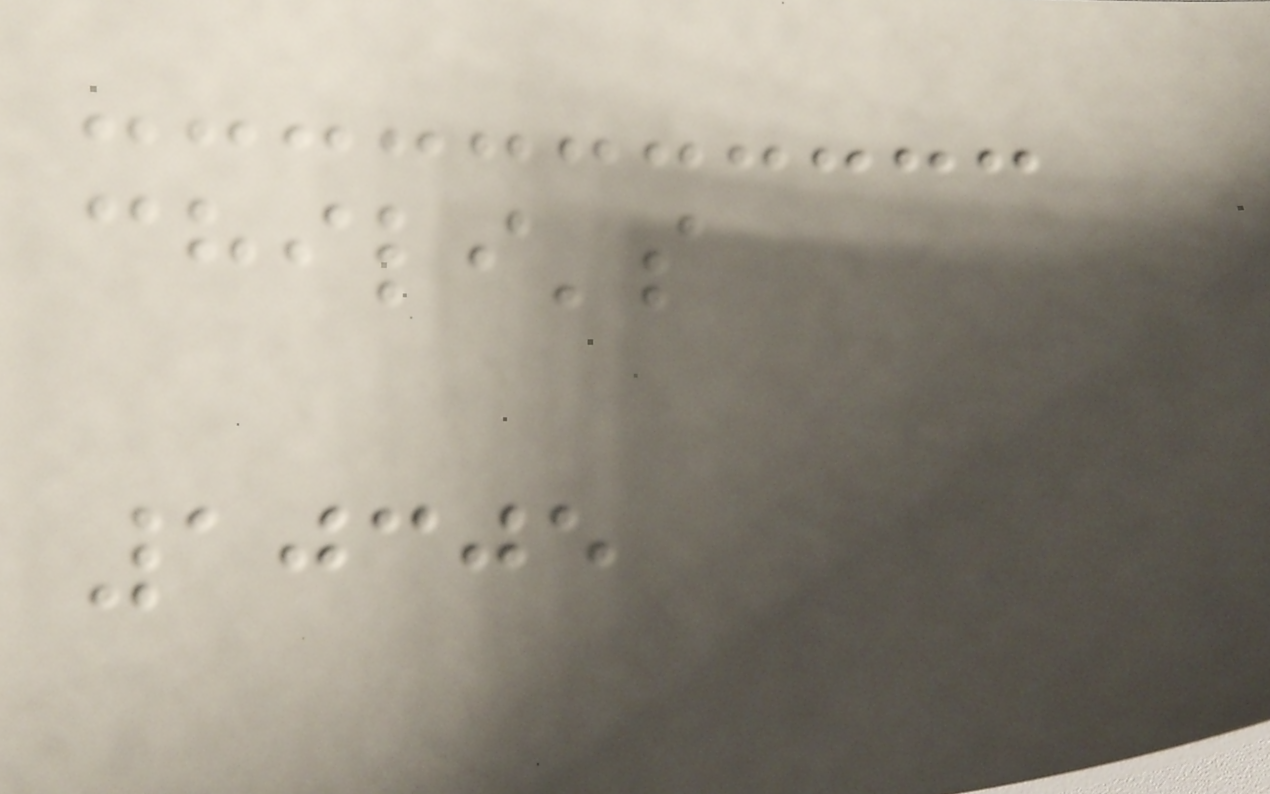chili's
10305
